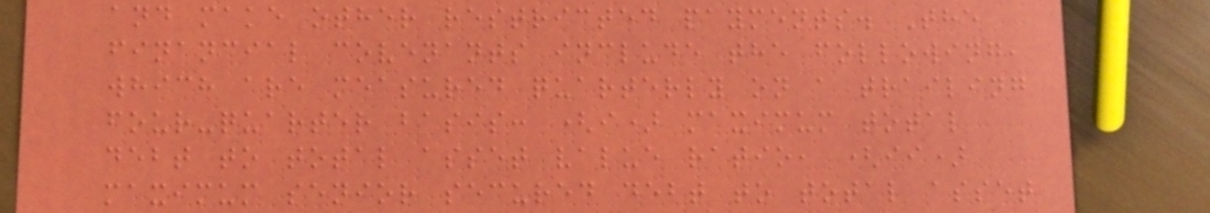and make other restricted payments. The
financial covenants include the following,
which are measured quarterly on a trailing
four-quarter basis: (i) maximum total
debt to total asset value ratio, (ii)
maximum senior secured debt to total asset
